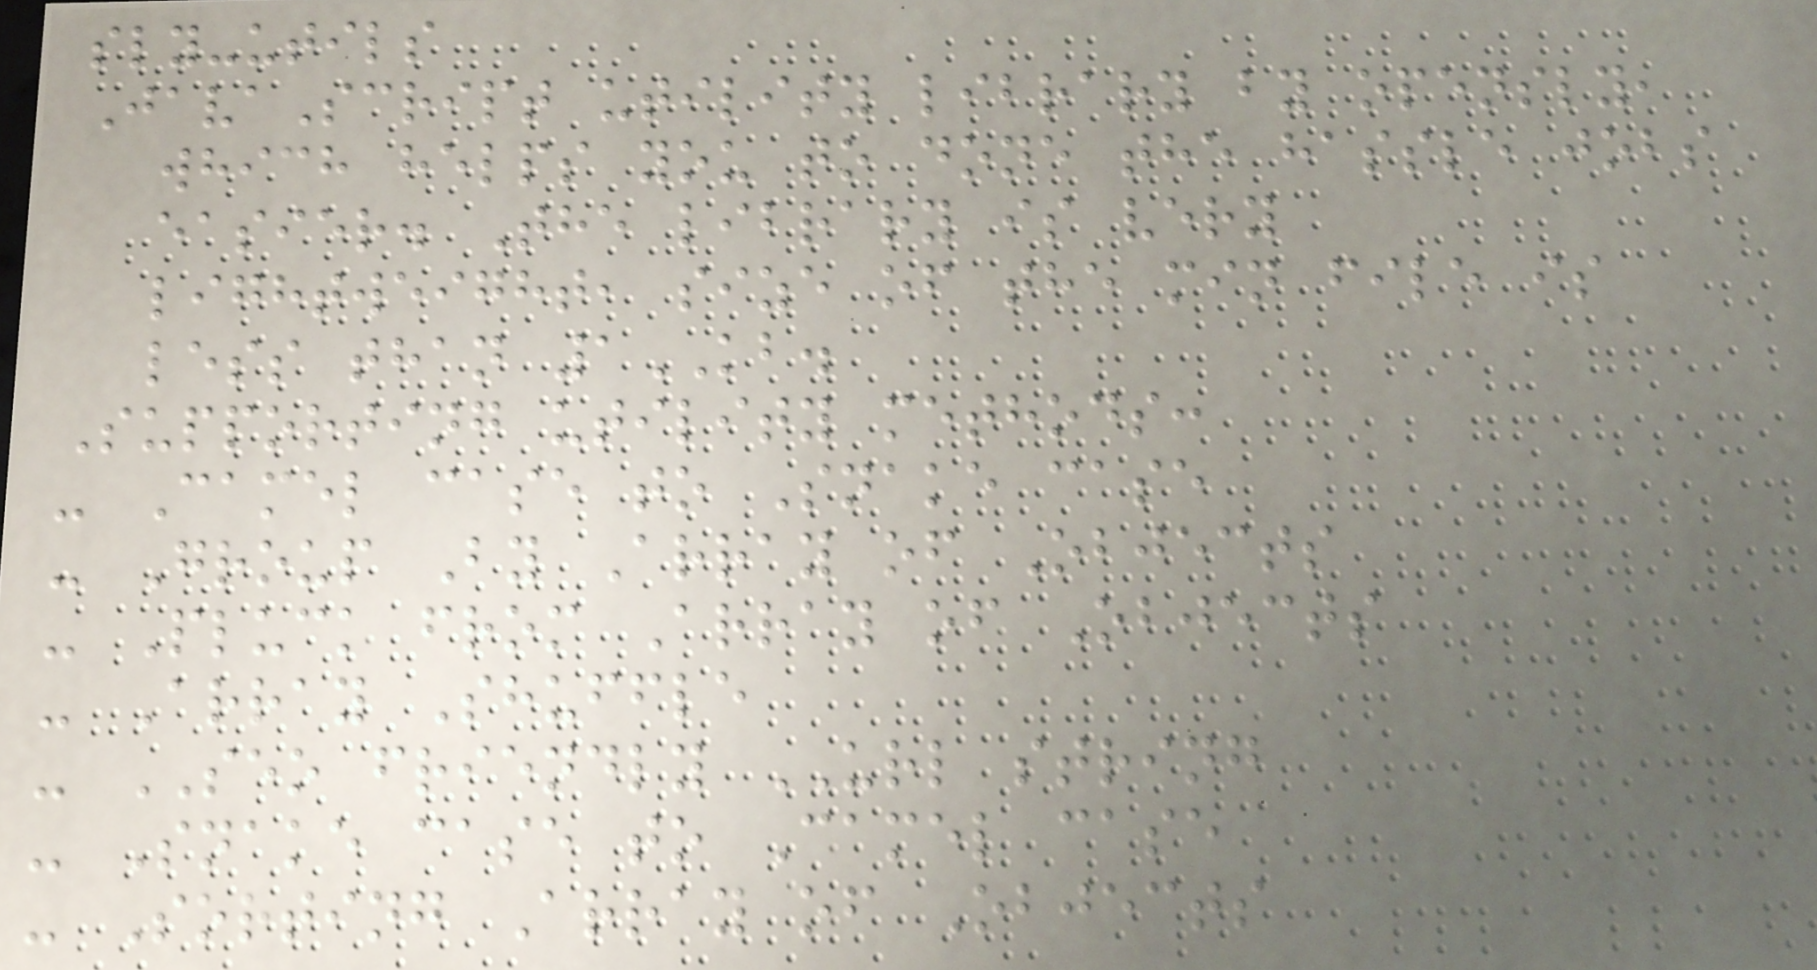sly-utils
JavaScript utility library by opensly,
which helps you to done the hassle jobs
easier. The library is very
lightweight, size of the min file is
less than 1KB.
Supporting utility methods:
- Camel case to Snake case
- Group By Array of Objects
- Pluck from Array of Objects
- Array Shuffle
- SEO friendly URL string
- Snake case to Camel case
- Sorting Array of Objects
